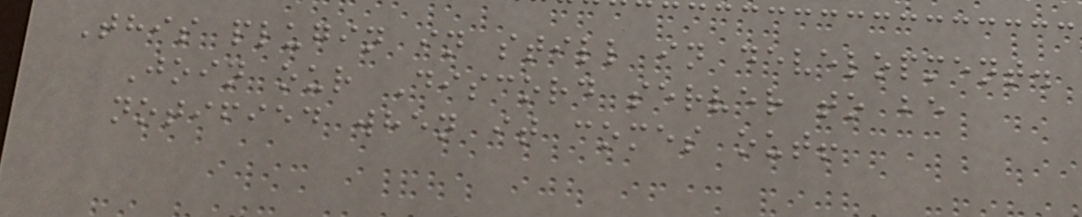This plugin in still in development.
Join our Discord server to be
notified when it comes out!
